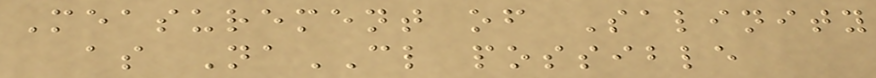Measurement of Salinity
as NaCL possible
